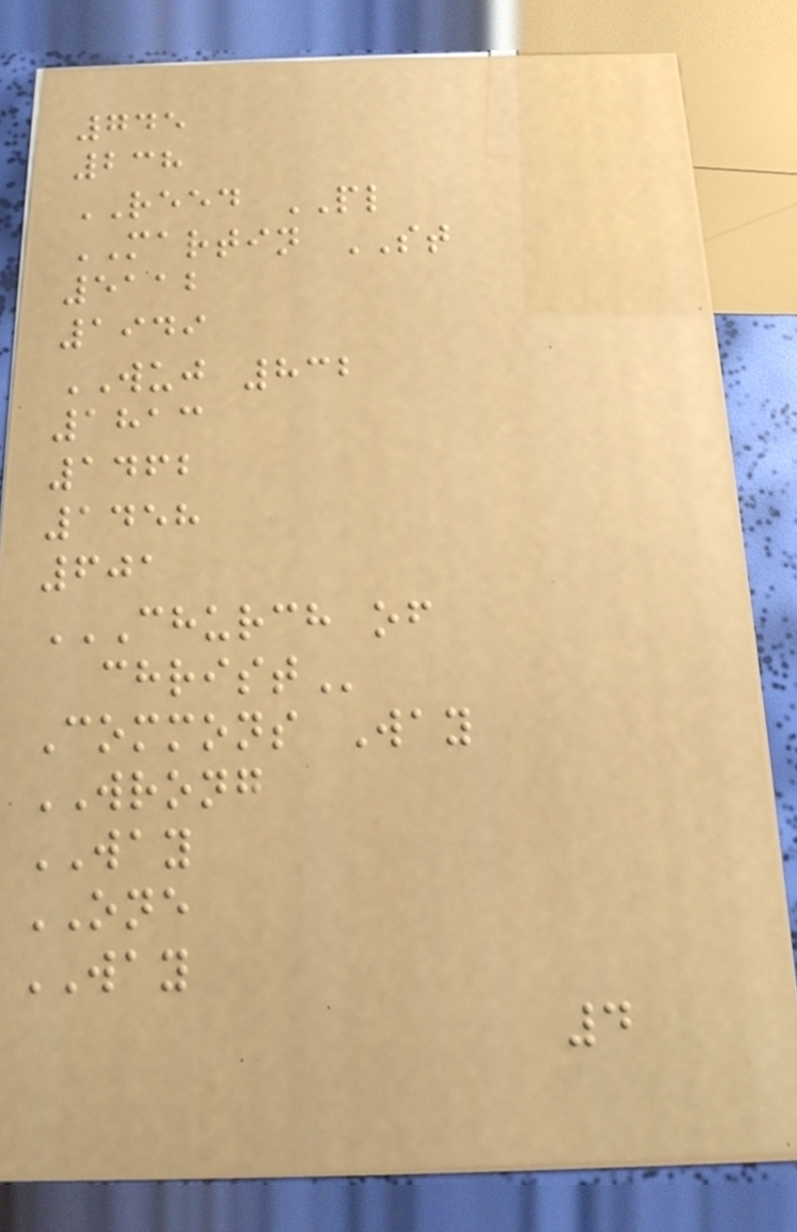745
238
REED PL
MARTIN ST
5112
1949
WUJ 832
1813
1462
1458
601
CHURCH OF
CHRIST
Commons Way
WRONG
WAY
ONE
WAY
4
